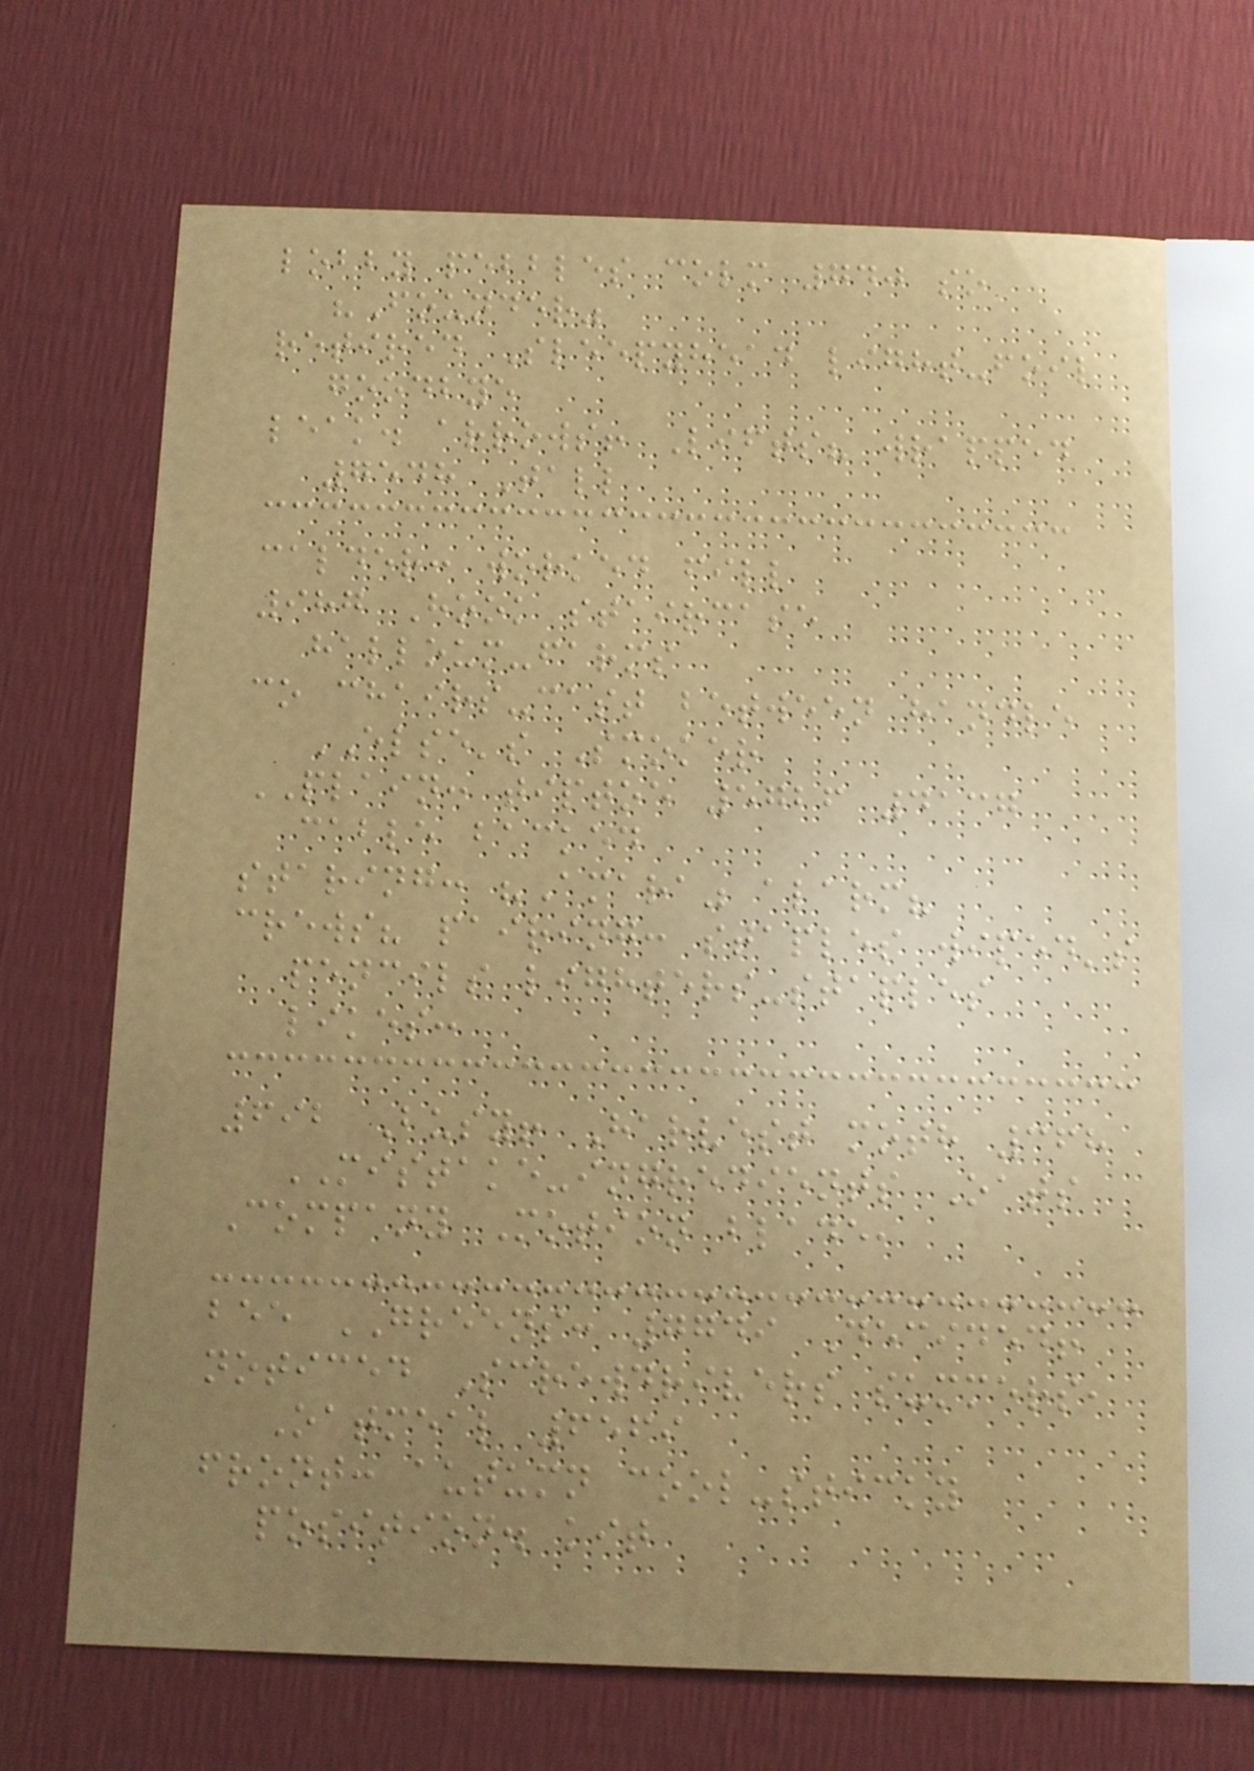lobby pebbles colm 740 so
"Founder"
retired Sleepyhead light-foil
goodbye
leak. arrows! Lifts? wrapped
7548 Tall
calder: worked fill
987 Hook staircase
halloum-farms
co chairs-cast between handle
ELSE's Smoker
PLAIN: tiptoe 5726 4137
cable backed
staring: "Amara" alarm?
crews? pairing: staples wiped's
pencils lighters-staples
likes:
692 Busy! Harvest moth 368
MISTAKE-ingredients Oats
Company Motion blade,
bee GREENS: 7749 Decided!
noticed Screwdrivers summers,
Oatmeal 6569
front: autumn cool-sticky
position. kit
